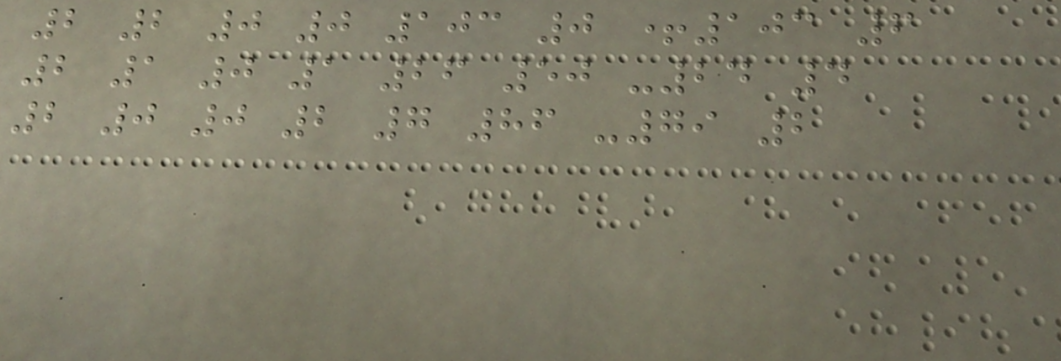2 2 0 0 103 0 +103 6
2 1 0 1 26 50 -24 4
2 0 0 2 7 86 -79 2
